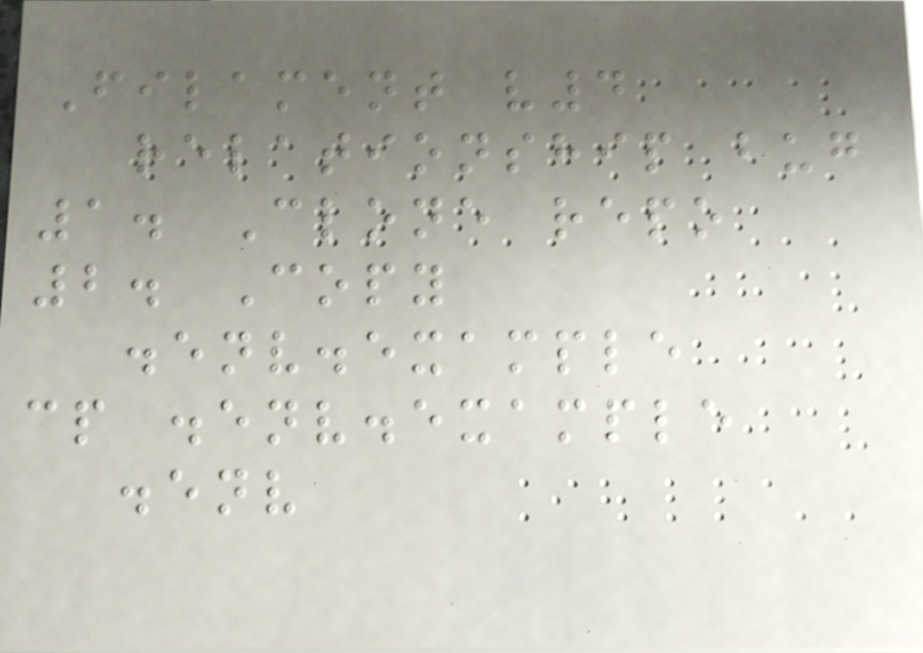Filament v4
relationship bug
1. Clone repo
2. Copy
.env.example
cp .env.example
.env
